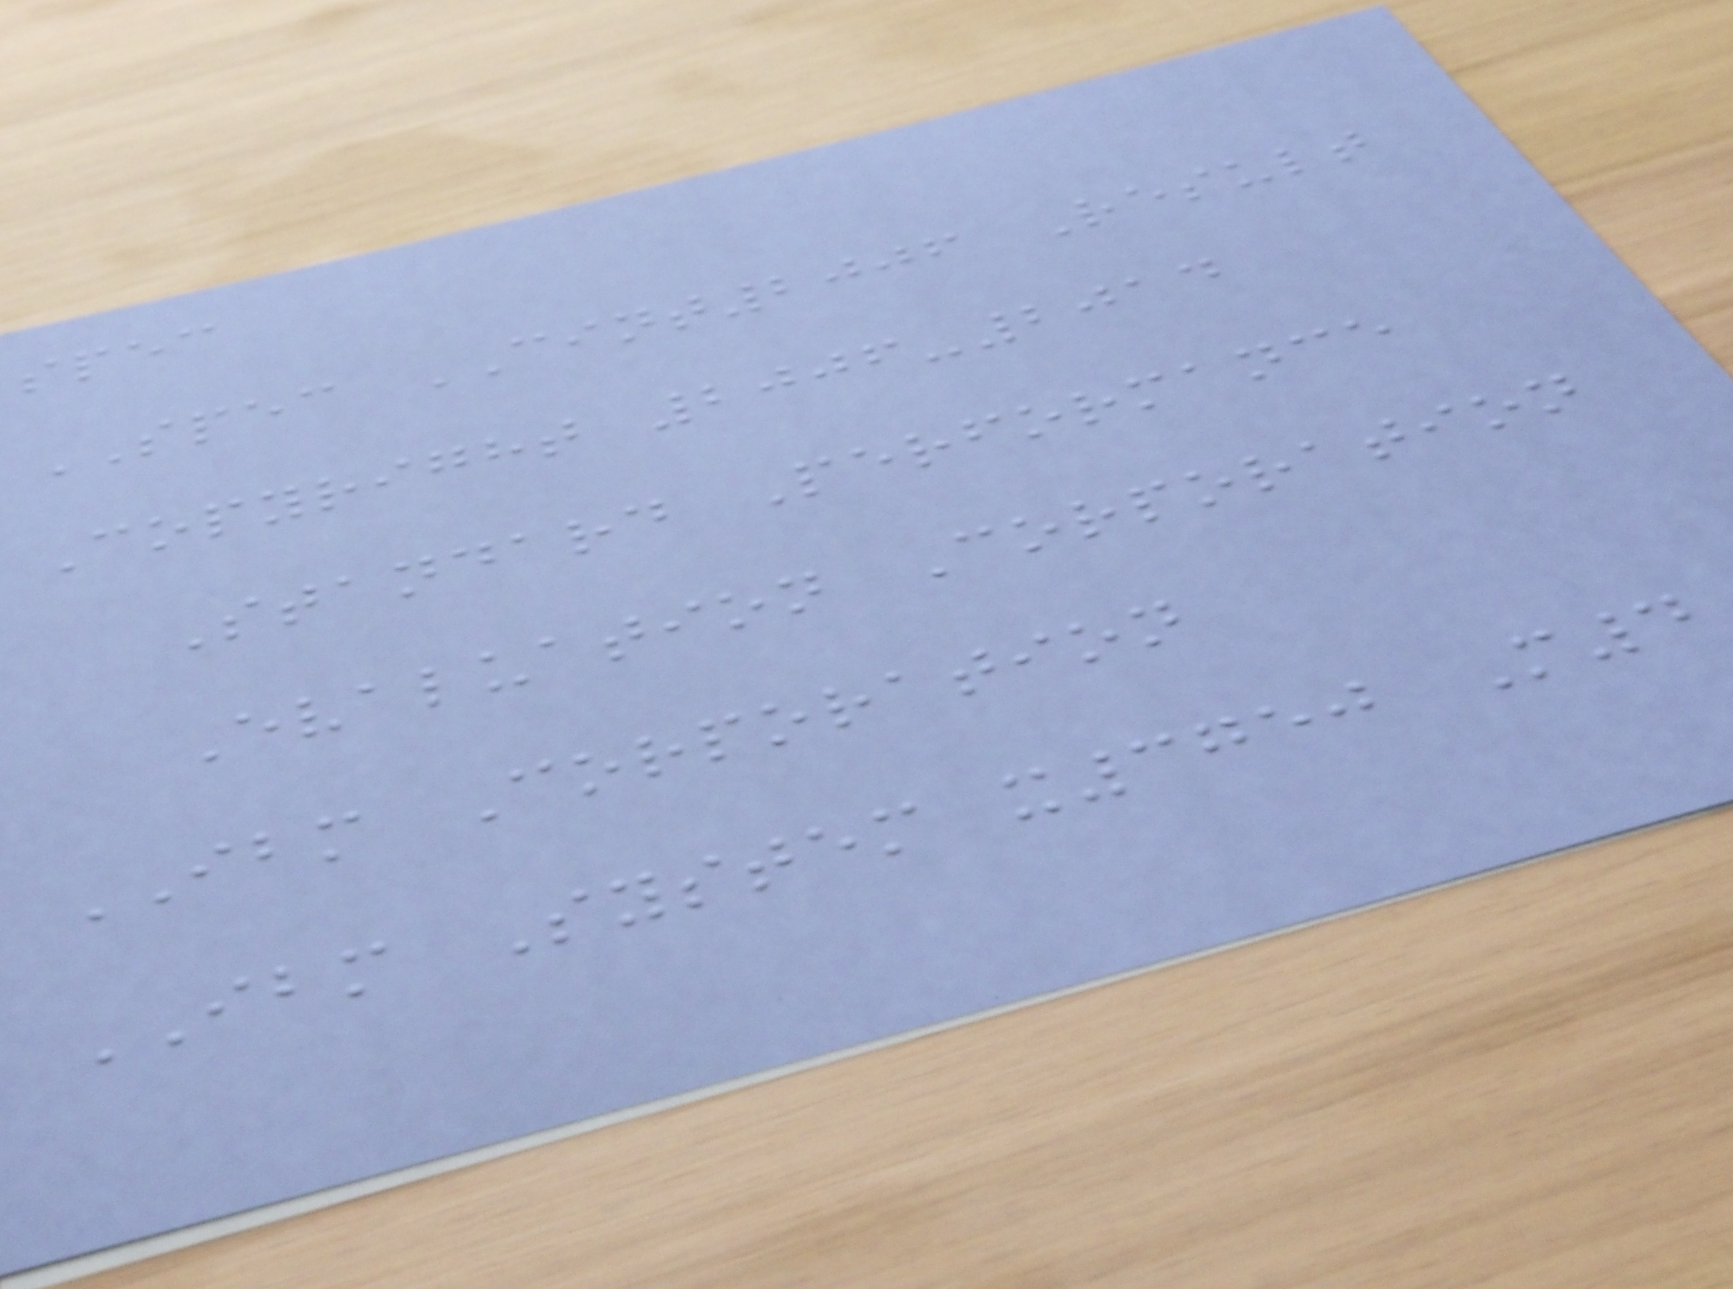spec
SPEC CINT2006 Result
Copyright 2006-2014
Standard Performance
Evaluation Corporation
IBM Corporation
IBM System x3750 M4
